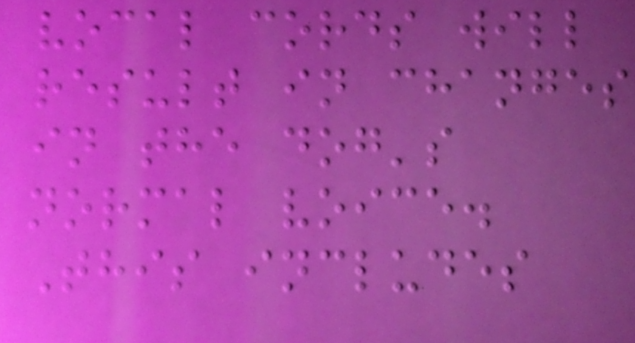vocal cords will
result in changes
in the dog's
normal voice.
This includes
